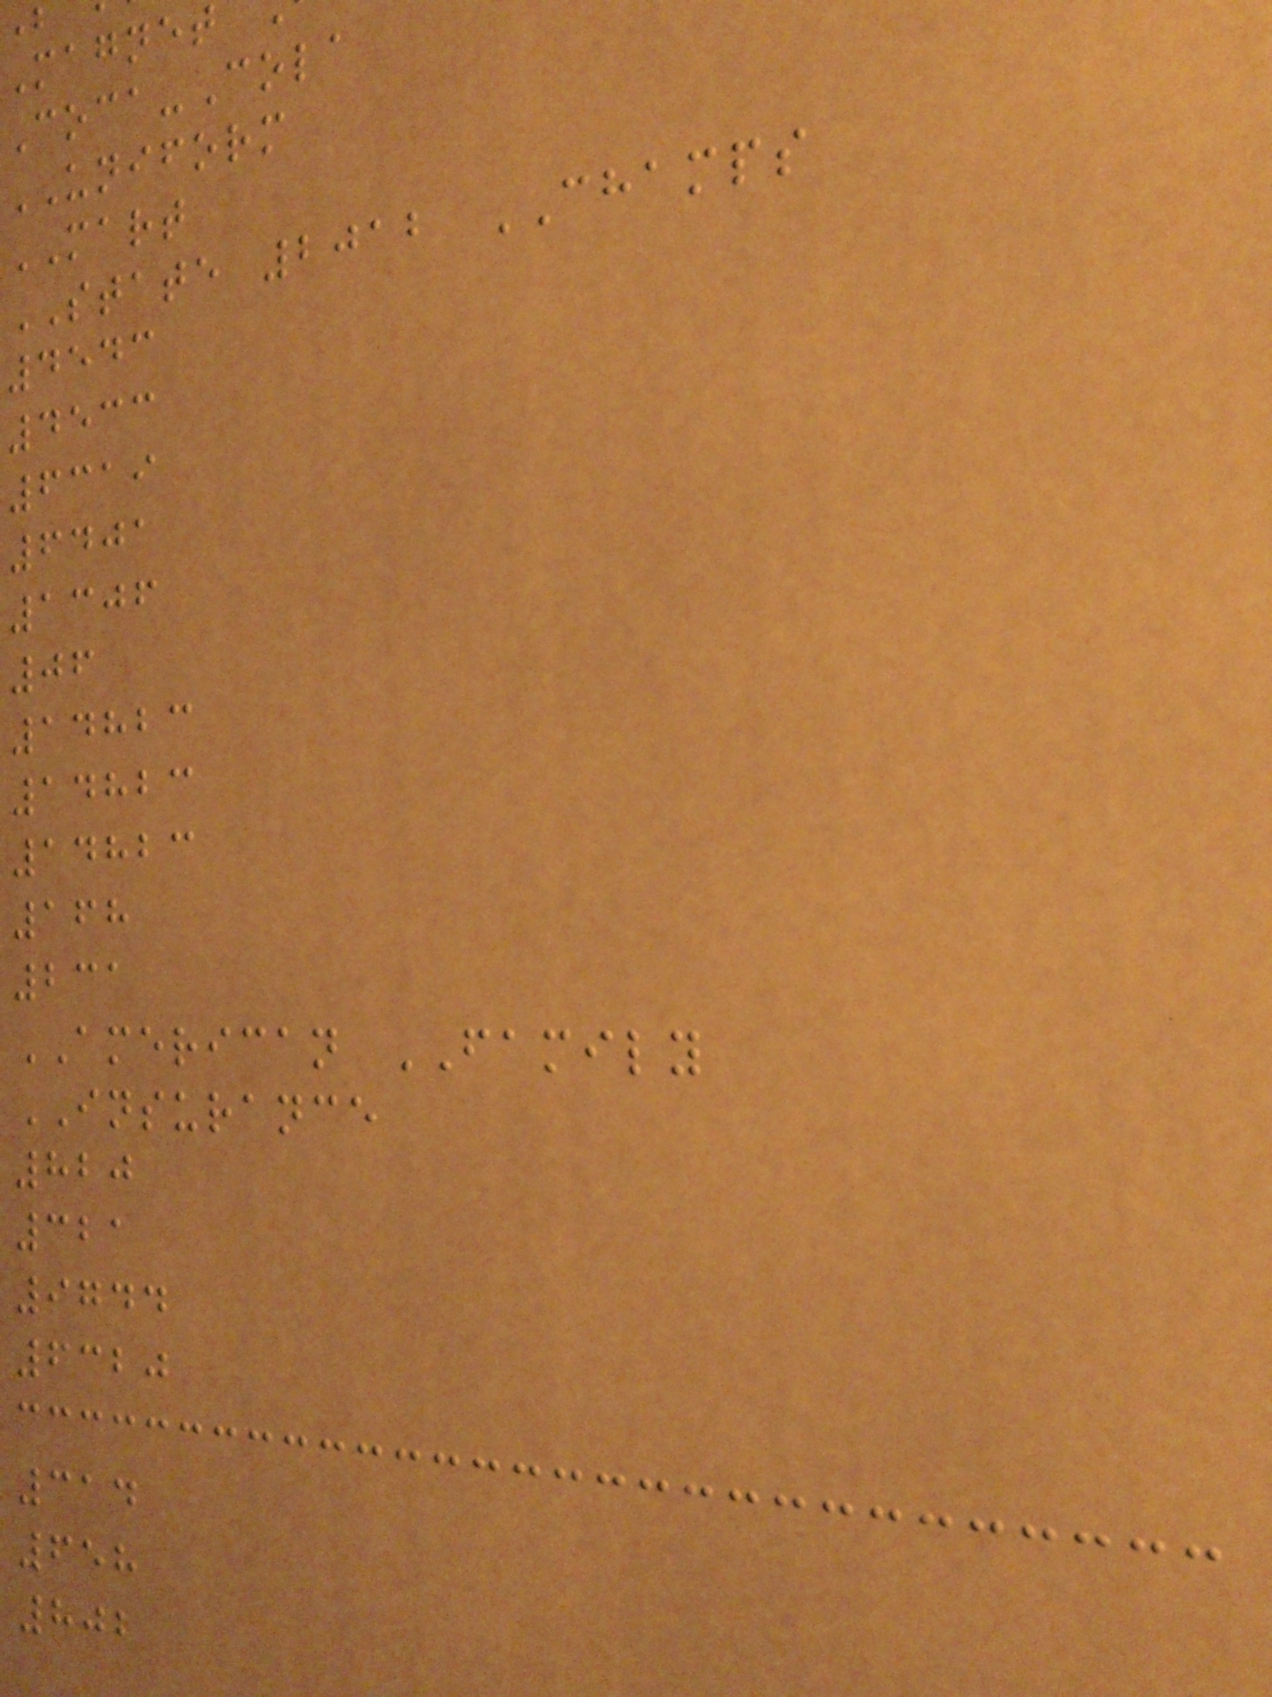Magnet
Coca-Cola
UNIFORM
MART
STATE 2012 CHAMPS
4543
4533
6319
6401
1306
06
14823
14823
14823
168
231
AMERICAN FAMILY
INSURANCE
820
321
9744
6320
314
658
802
